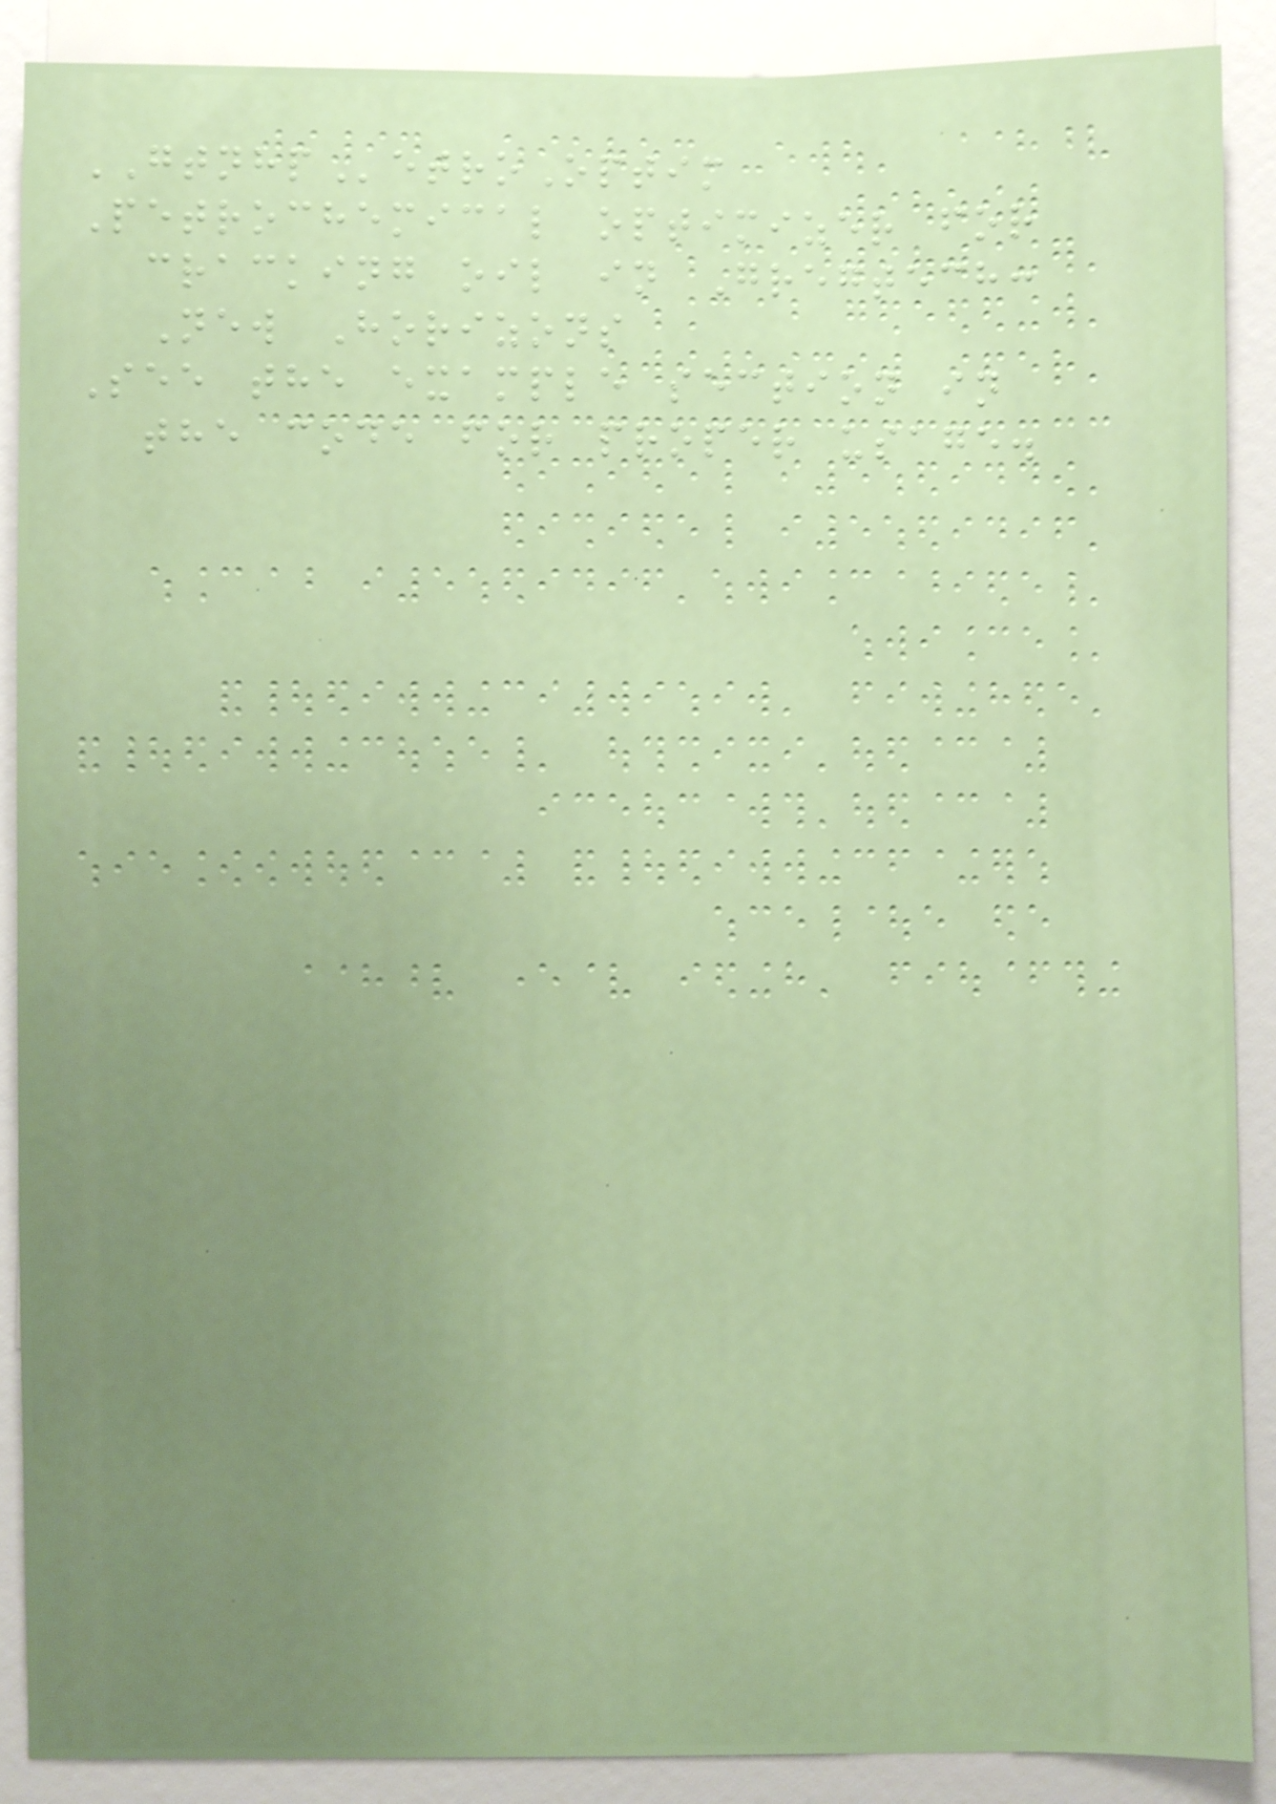GTNHPetroOptim
Petrochemical optimizer for
cracking oil in Gregtech:
New Horizons
See the example section in
the code for proper usage.
